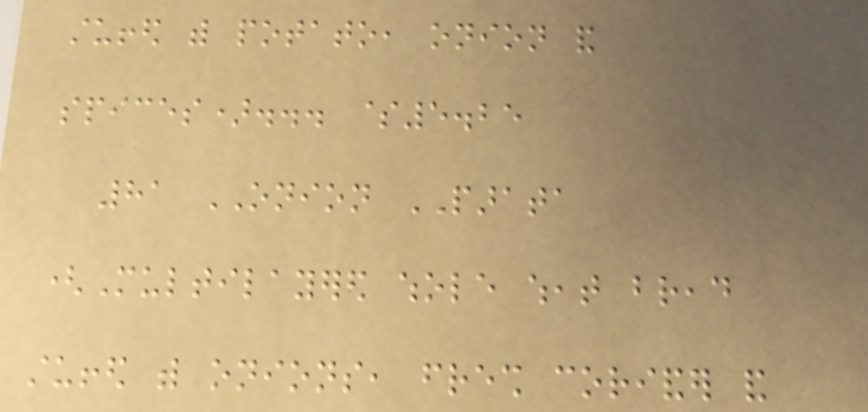stuffed with potato, onion and
spices)... $5.25
81 ONION PARATA
(Multilayered whole wheat bread
stuffed with onions, fresh coriander and
